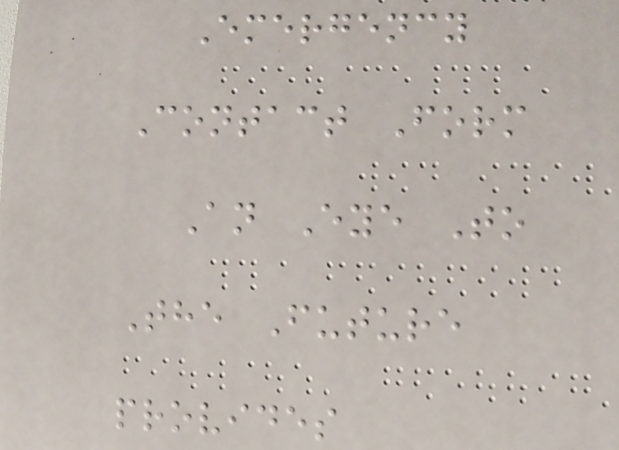Emergency
Contact Form
An Eye To
The Future
provides
